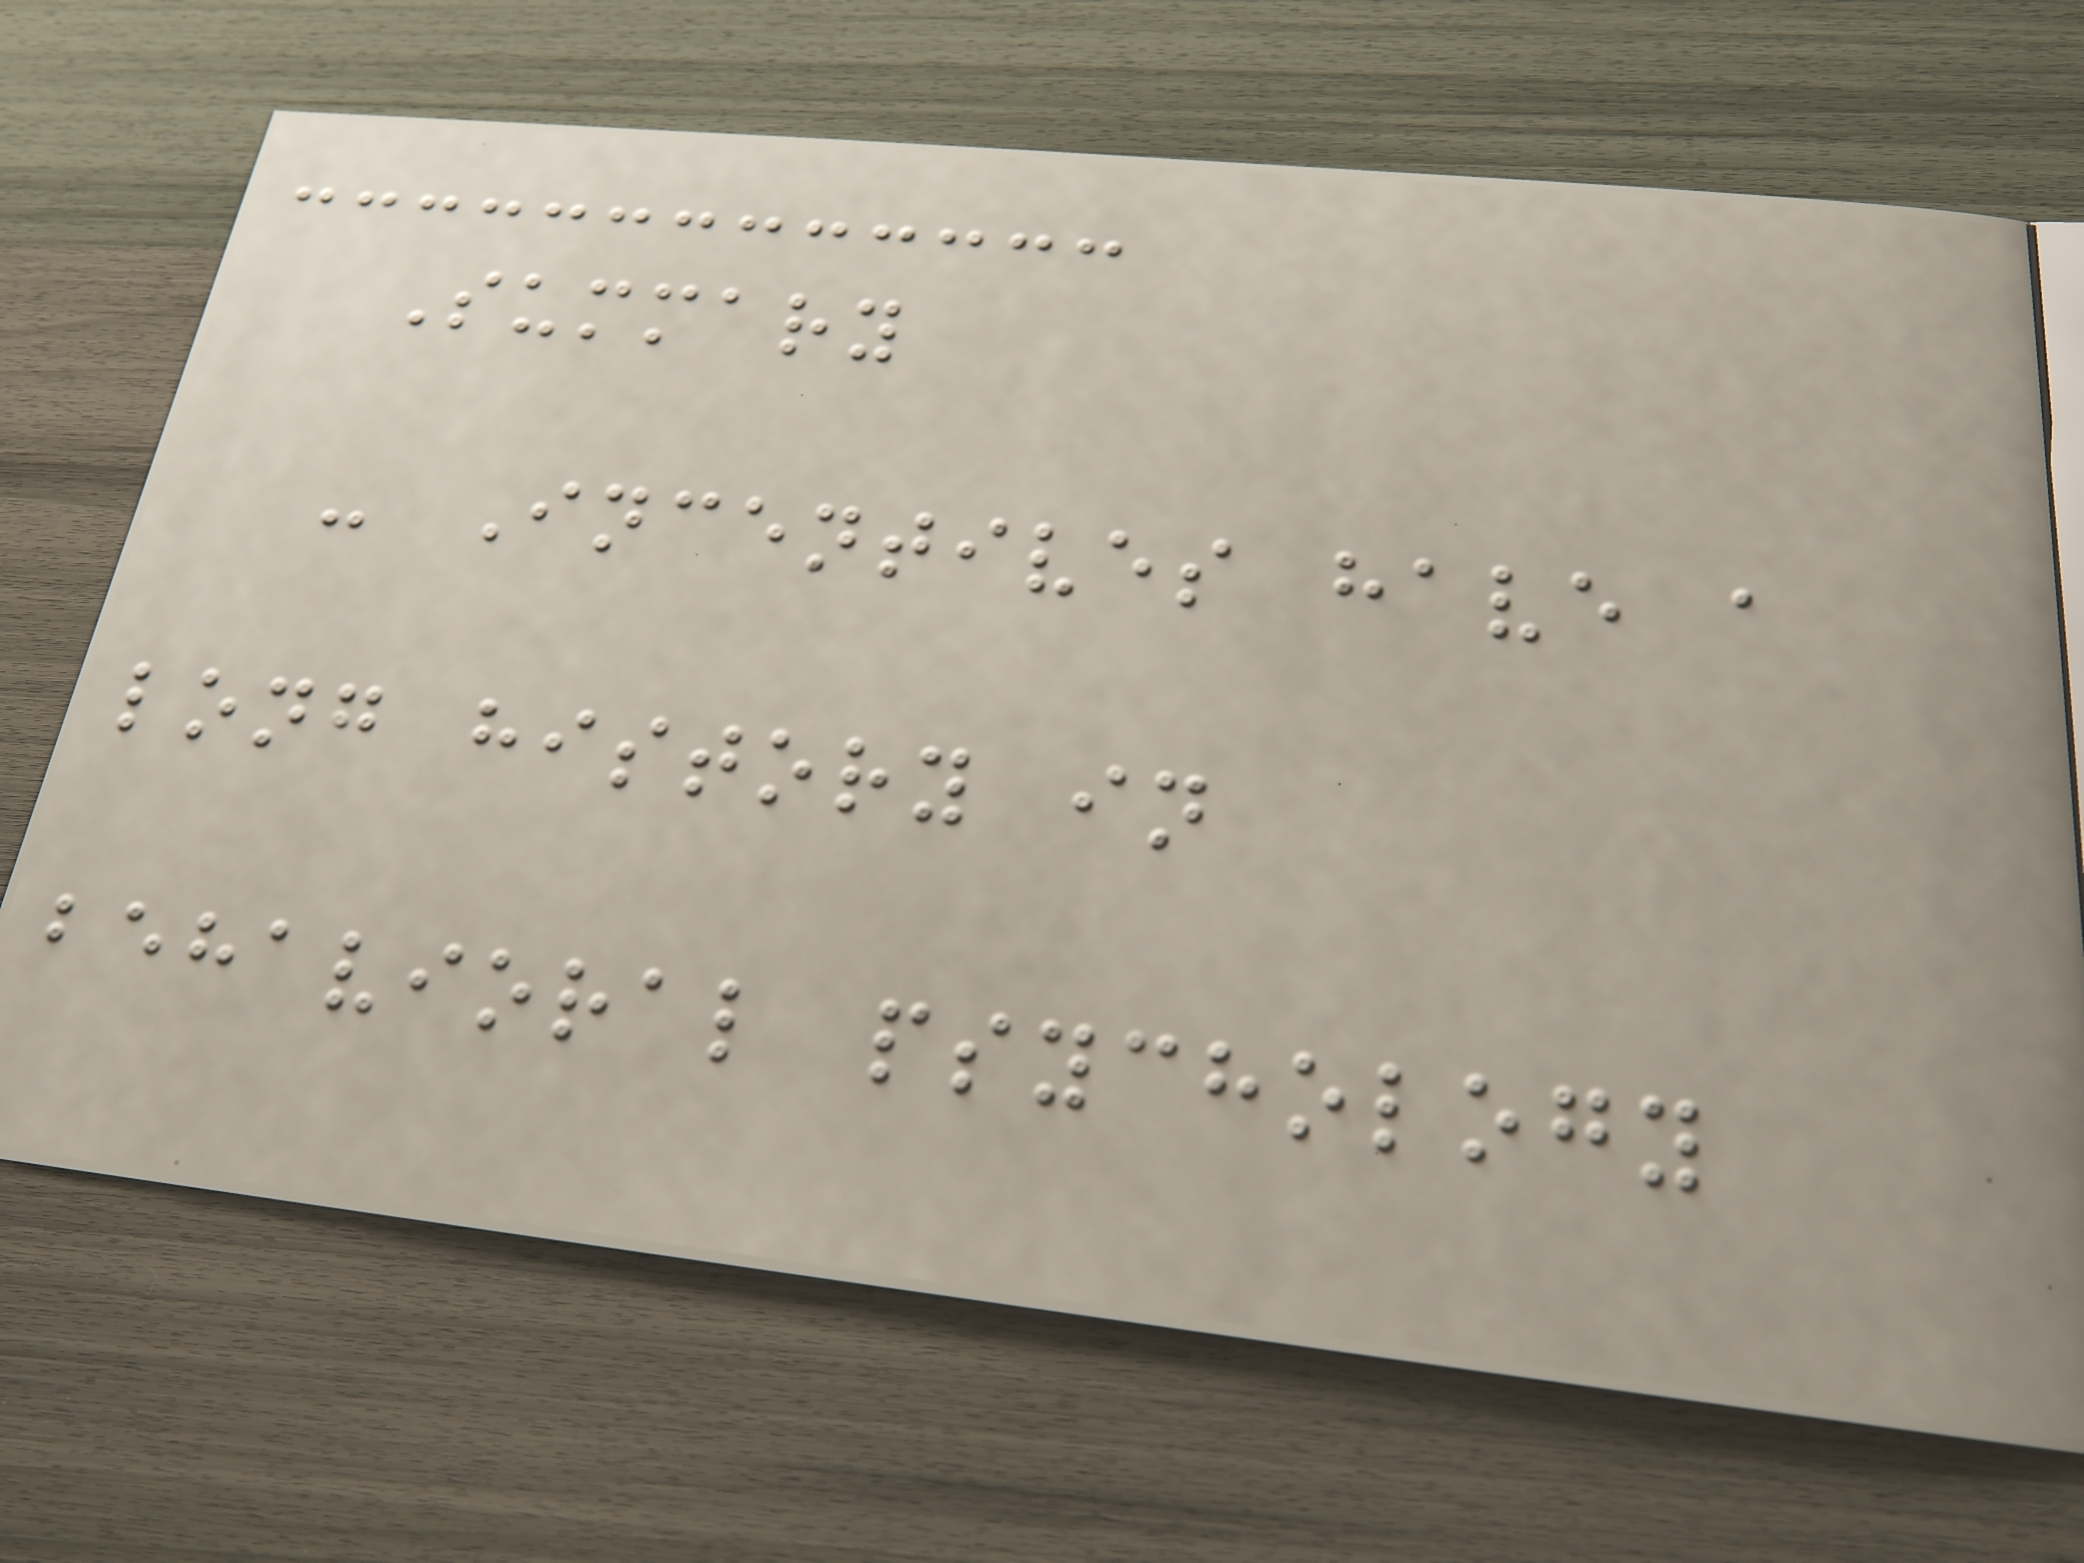Summary
- Incentives have a
long history in
behavioral psychology
